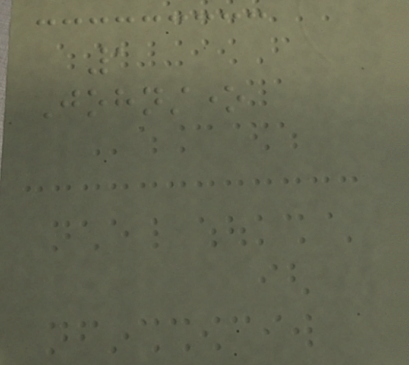1
Johnstone
